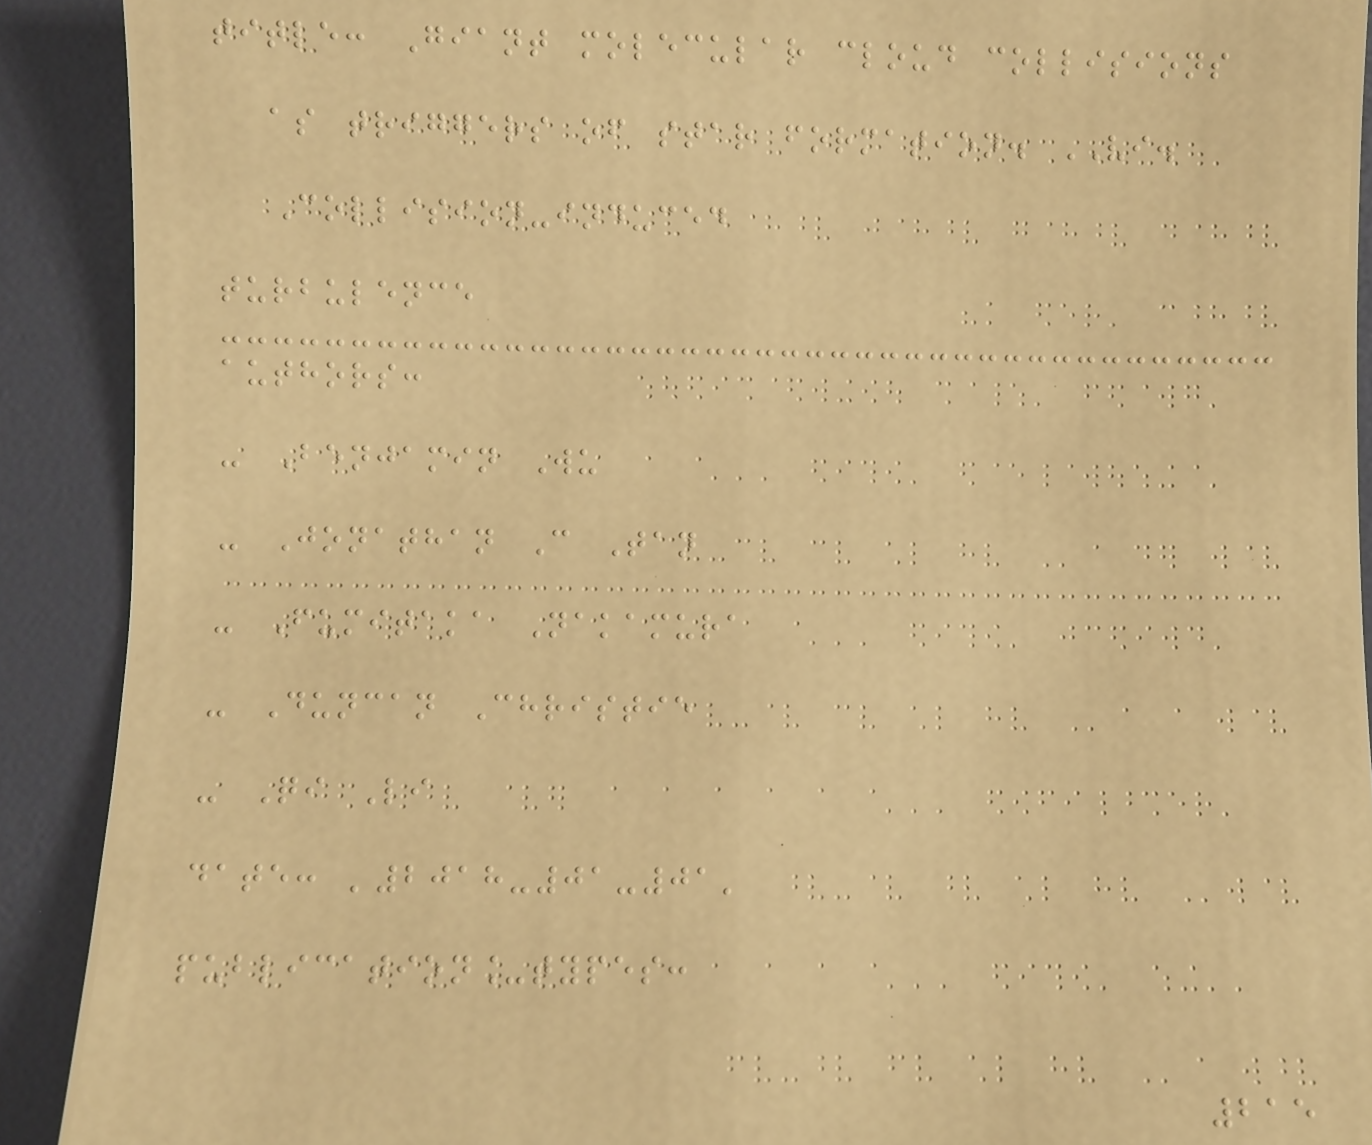title: Giant molecular cloud collisions
as triggers of star formation. VI.
Collision-induced
turbulence
authors:
- Benjamin Wu
- Jonathan C Tan
- Fumitaka Nakamura
- Duncan Christie
- Qi Li
date: '2018-01-01'
publication_types:
215
